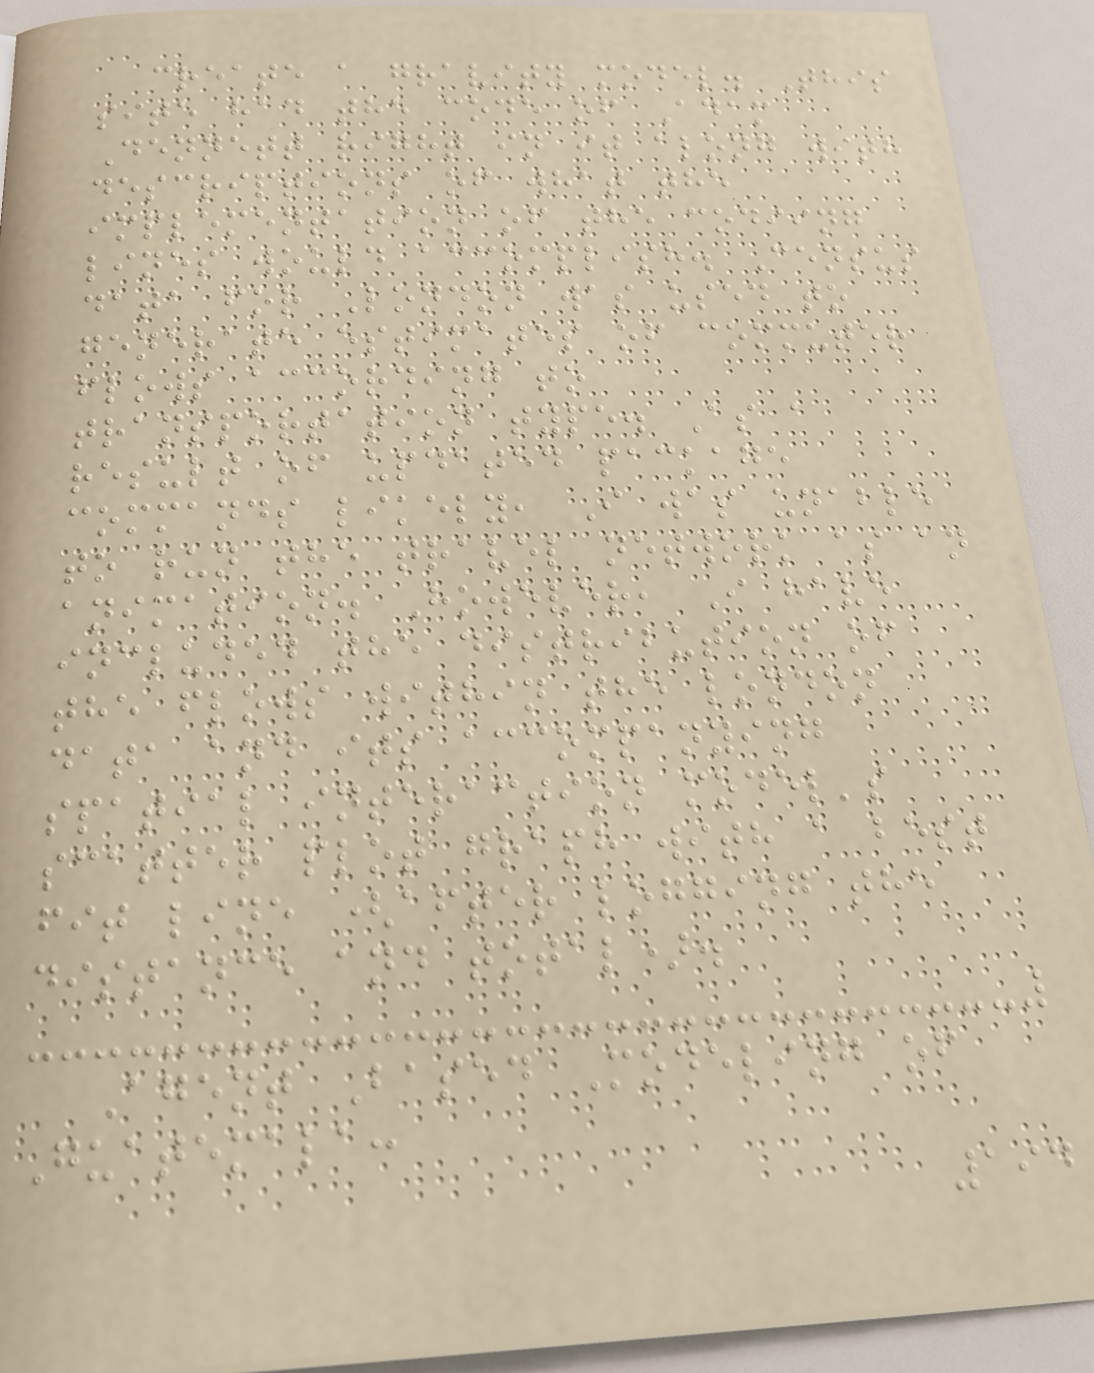create a gravity model. This
site had the code of Adam
Dennett right in it along with
descriptions of what the
implementation of the codiing
lines would accomplish. Census
data for London was used to
generate estimates of commuter
flows according to
transportation type. As a
result of updated package
commands likely, I was unable
to run the travel network as an
animation. However, I have
included the distribution of
the flows within the london
data and its accompanying
spatial interaction model's
scatter plot graph with a best
fit line (after logging the
distance and total).
Agent Based Modeling of
Guatemala:
194
